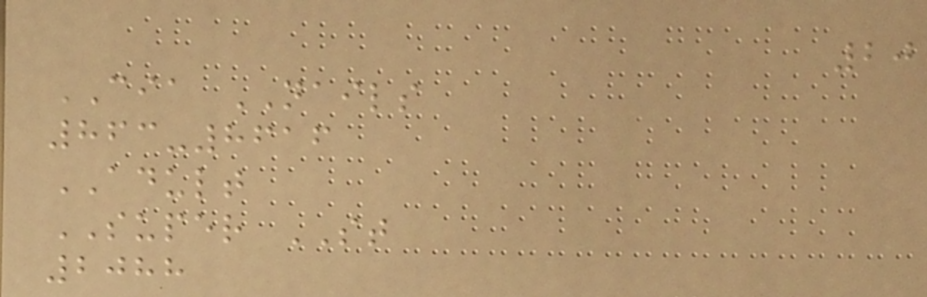20
CIA NAILS
863-8616
ADULT
SUPER ST
2088
